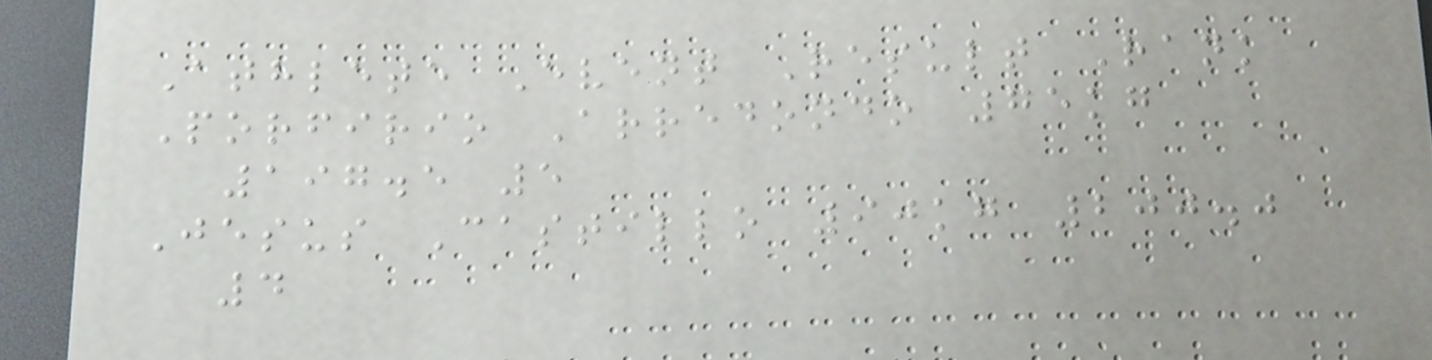Athlete Event Result Rank
Porfirio Arredondo 75kg
197.5 5
Jesus Castillo 90kg 200.0
4
